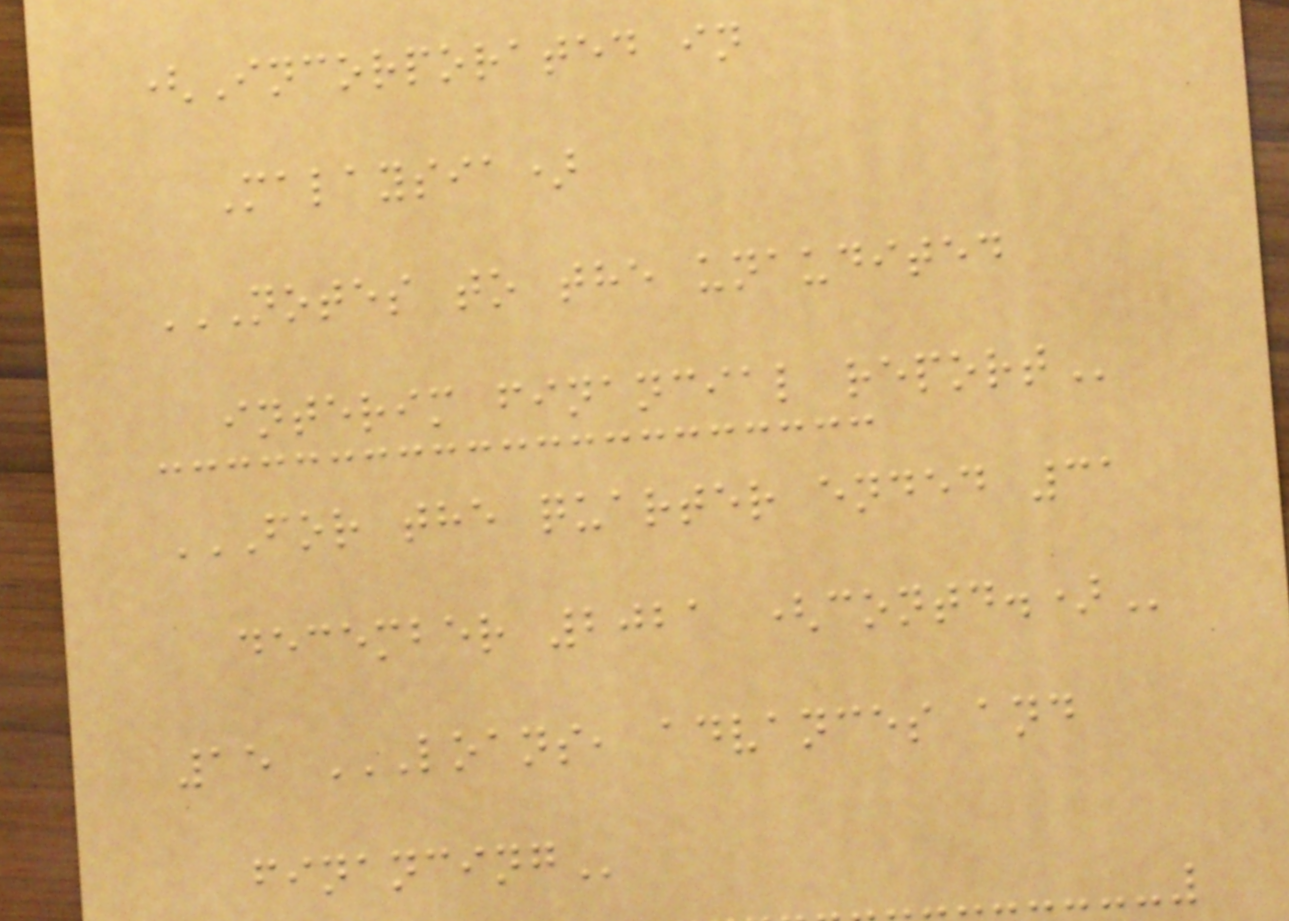(Incorporated in
Malaysia)
NOTES TO THE UNAUDITED
INTERIM FINANCIAL REPORT
FOR THE QUARTER ENDED 31
DECEMBER 2021 (CONTD.)
15 LOANS, ADVANCES AND
FINANCING
